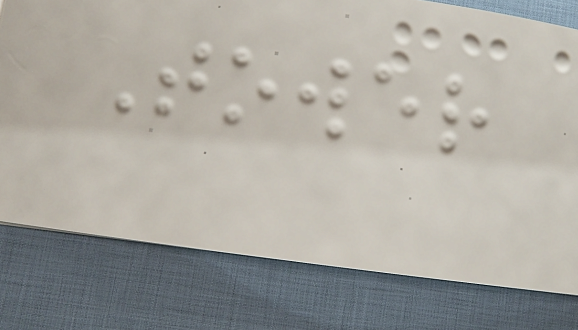Tower
